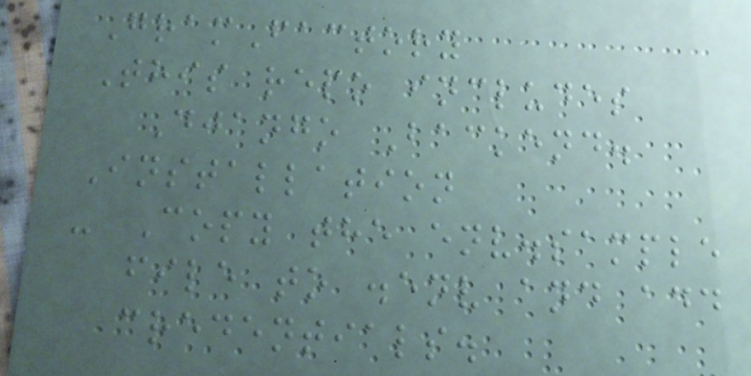GramFactory
This repo includes
Django Backend.
Installation
- Copy the env.sample
file to .env and add
credentials.
